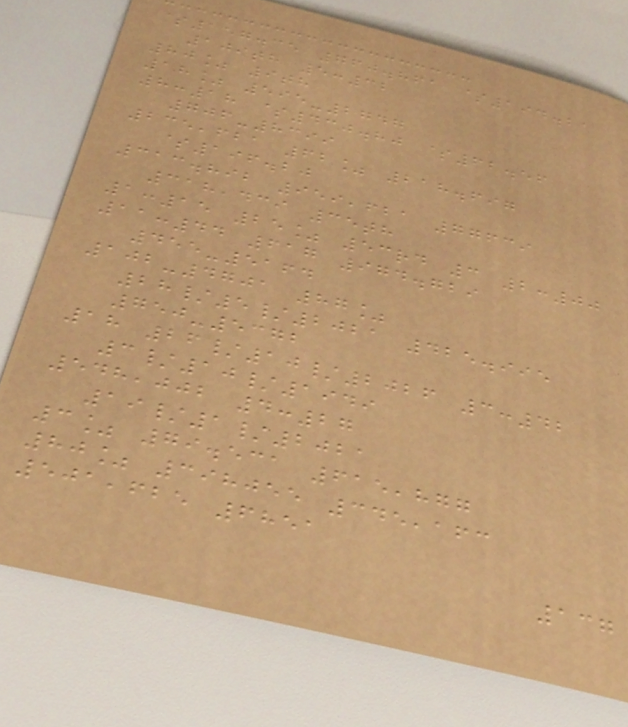$157.35 760.861 $194.21
109th 5:32
80% 9th
18% 595-2747
8:18 $430.80 $62.56
706-8399
235,621 62% 218.697
$196.20
313.892 959,621 77639
318,439 35th
1:15 25% 53rd 3 2:00
11:44 617 974.729
455-5164
102-4701 87%
28/5/2021 425.995
750-5372
18 26/10/2026 3:42
3/10/1949
548,002 4:27
19/1/2021
3% 79.531 615,877
80% 398055 345,163
501,625 6851
137
